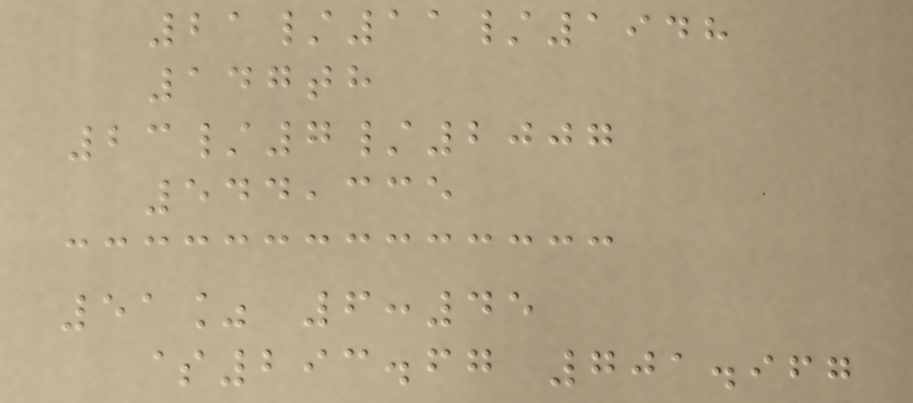21/11/1948
147th
23/7/2007
544,335
51% 6:45
$293.67 701.967
